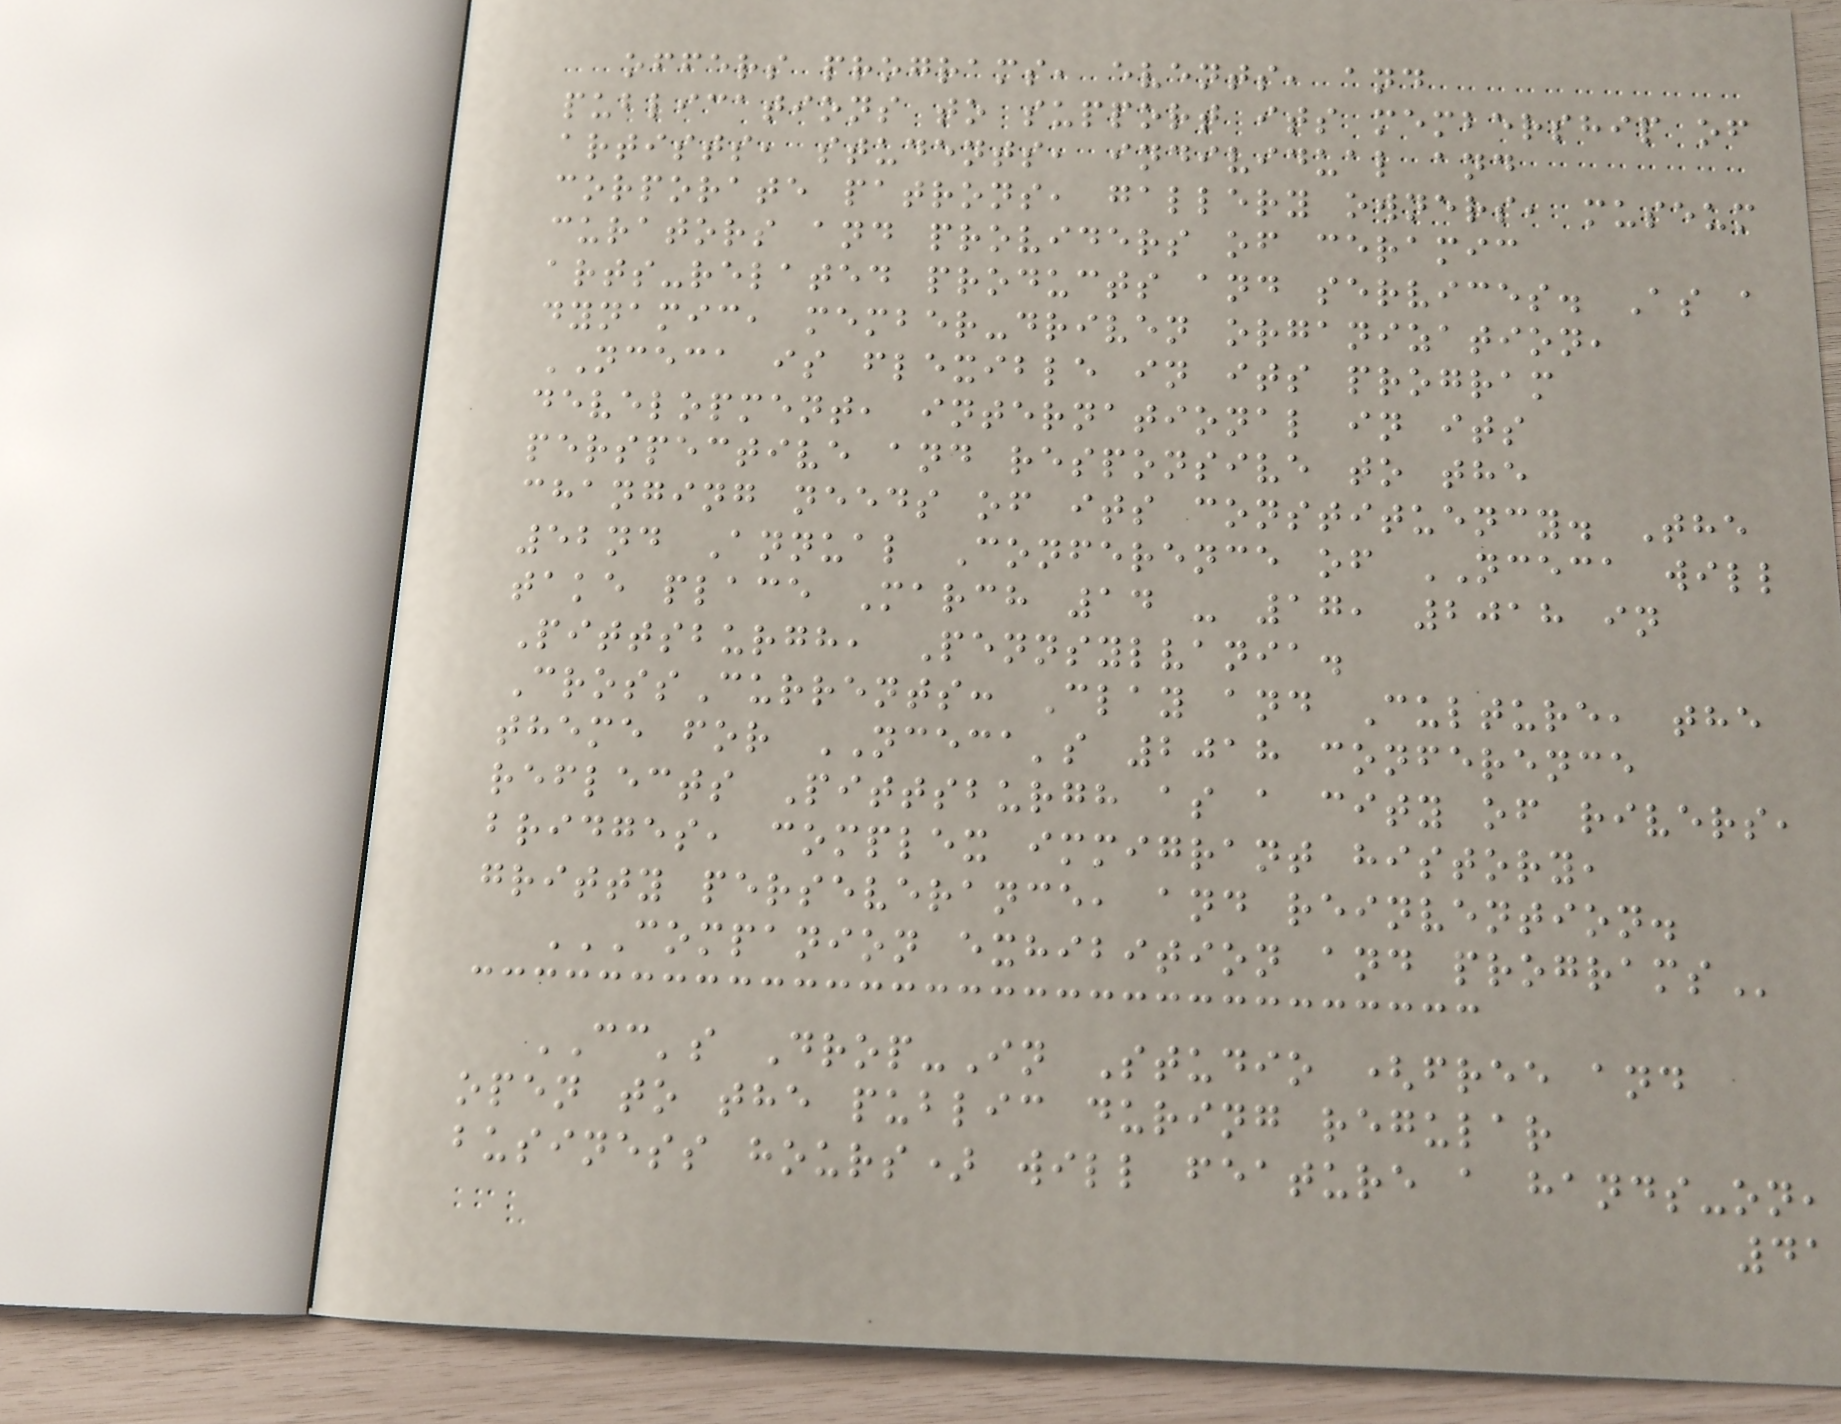offers programs, events, and
publications to support its membership of
artists, students, individual and
corporate patrons, gallery owners, museum
curators and providers of ceramic
arts-related products and services. As a
dynamic, member-driven organization,
NCECA is flexible in its program
development, international in its
perspective and responsive to the
changing needs of its constituency. The
52nd Annual Conference of NCECA will
take place March 14 - 17, 2018 in
Pittsburgh, Pennsylvania.
CrossCurrents: Clay and Culture, the
theme for NCECA's 2018 conference
reflects Pittsburgh as a city of rivers,
bridges, complex immigrant history,
gritty perseverance, and reinvention.
COMPANION EXHIBITION AND PROGRAMS
CC's Drop-In Studio (free and
open to the public during regular
business hours) will feature a hands-on,
41
